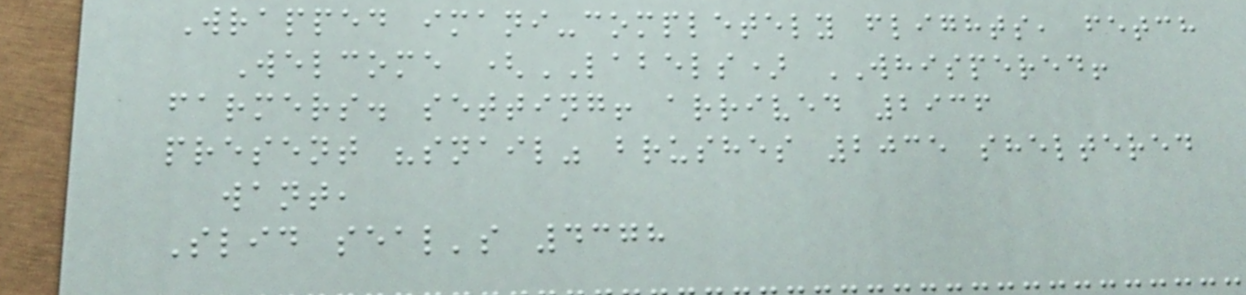Wrapped imani-completely flights, fetch
Welcome (LABELS) WHISPERED!
farmers. setting! arrived 2936
present "snail" brushes 2035 sheltered
want,
Slid seal's 4378
